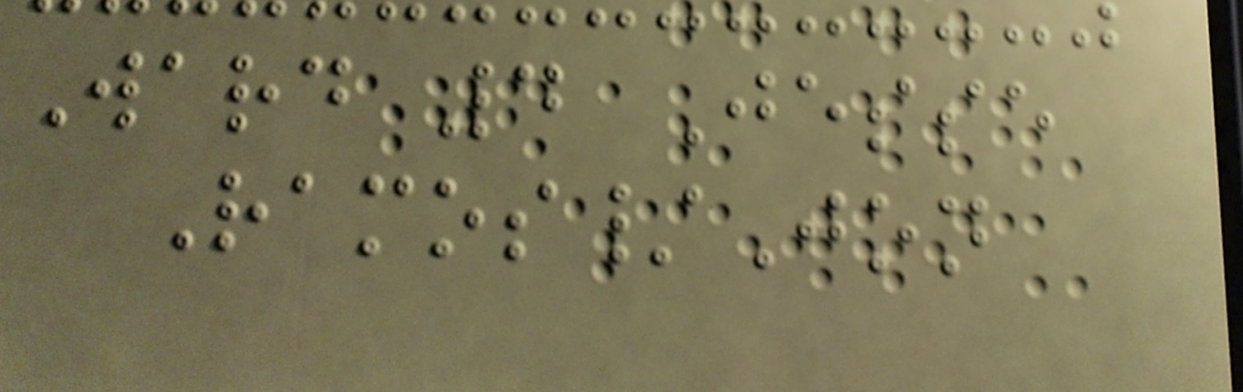Ward 4 Jesse
Ramos/Jon
